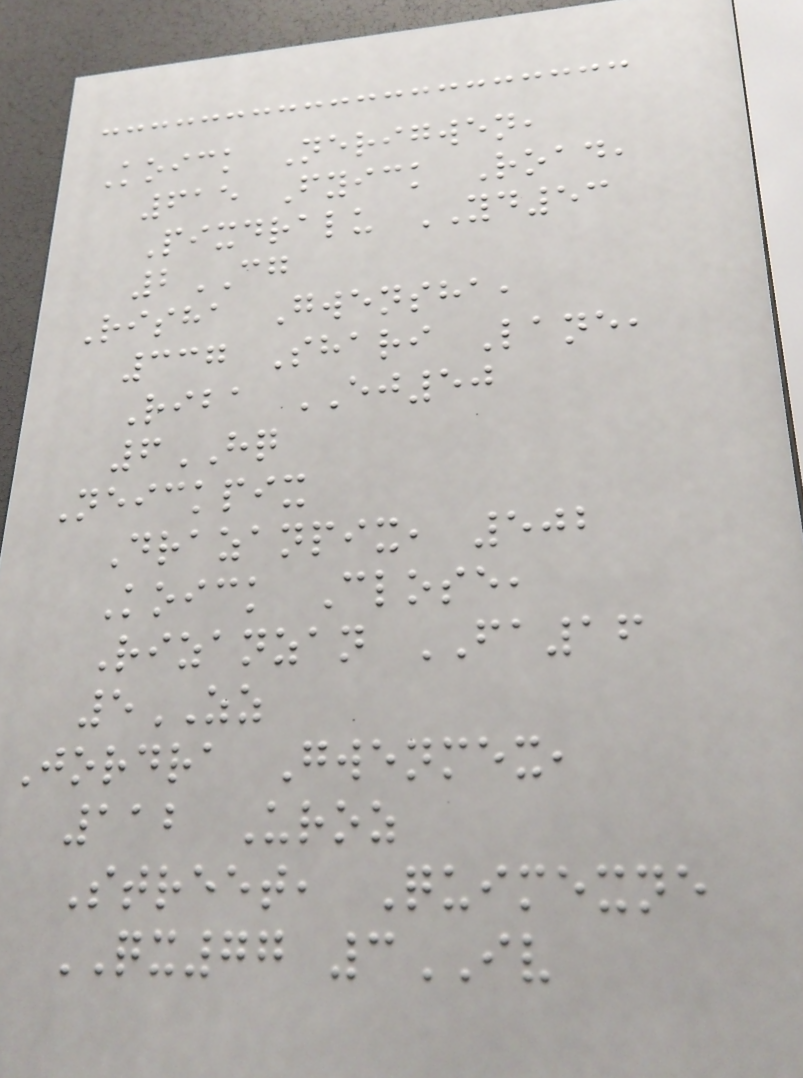Koick Nerigwen,
615 Fyick Road,
Pixdralu YD53
2CG
Risha Gwensha,
337 Shari Lane,
Riba EJ50
6HQ
Neickpix
Drazanpix, 502
Koick Close,
Rizanzan FA16
5ZZ
Jordra Gwenmex,
112 Uroz
Street, Quimexne
QX77 3IV
